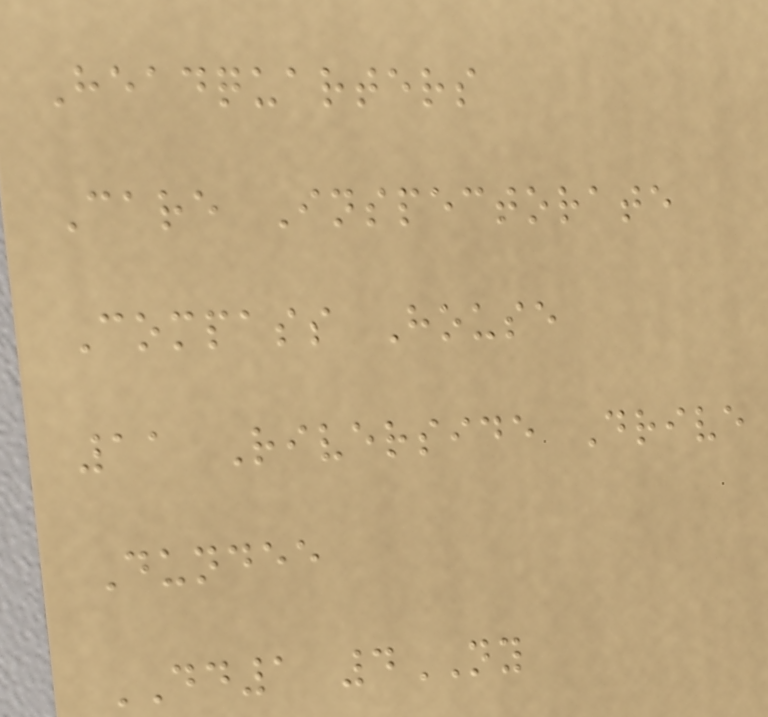Headquarters
Care Inspectorate
Compass House
11 Riverside Drive
Dundee
DD1 4NY
